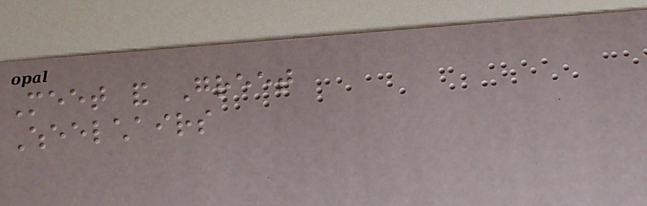Meet and Greet
Wheelchairs
